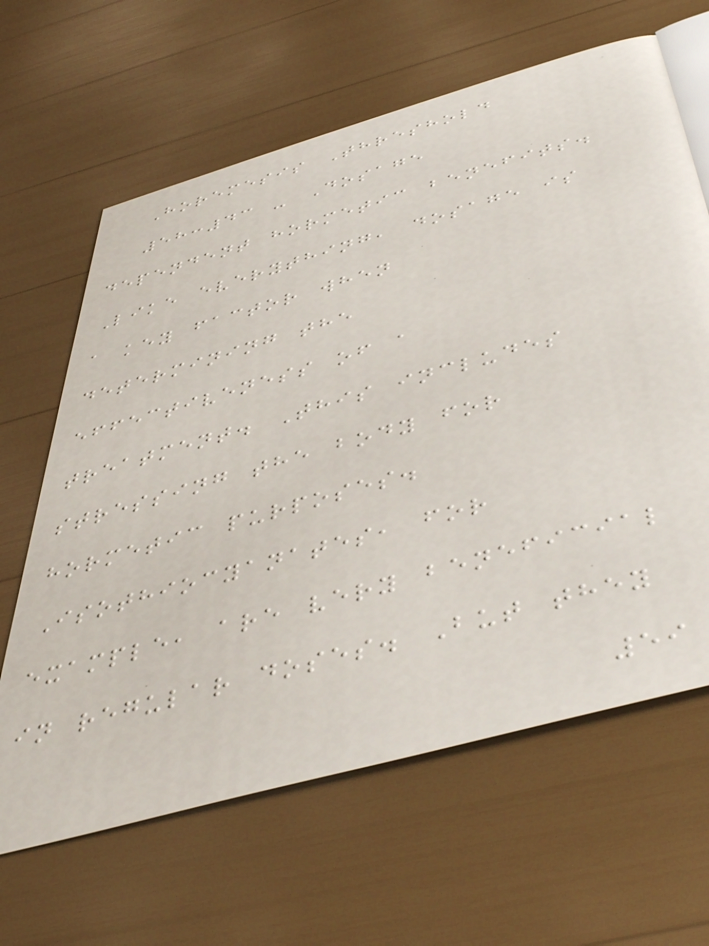Horemesis Threshold
58:43 - Dosage
dependent hormetic benefits.
Like everything, dosage is
a key factor when
determining the
effectiveness of a
treatment. This includes
stressing the body for
hormetic purposes.
Isothiocyanates, for
example, are very beneficial
in regular doses. But they
59
